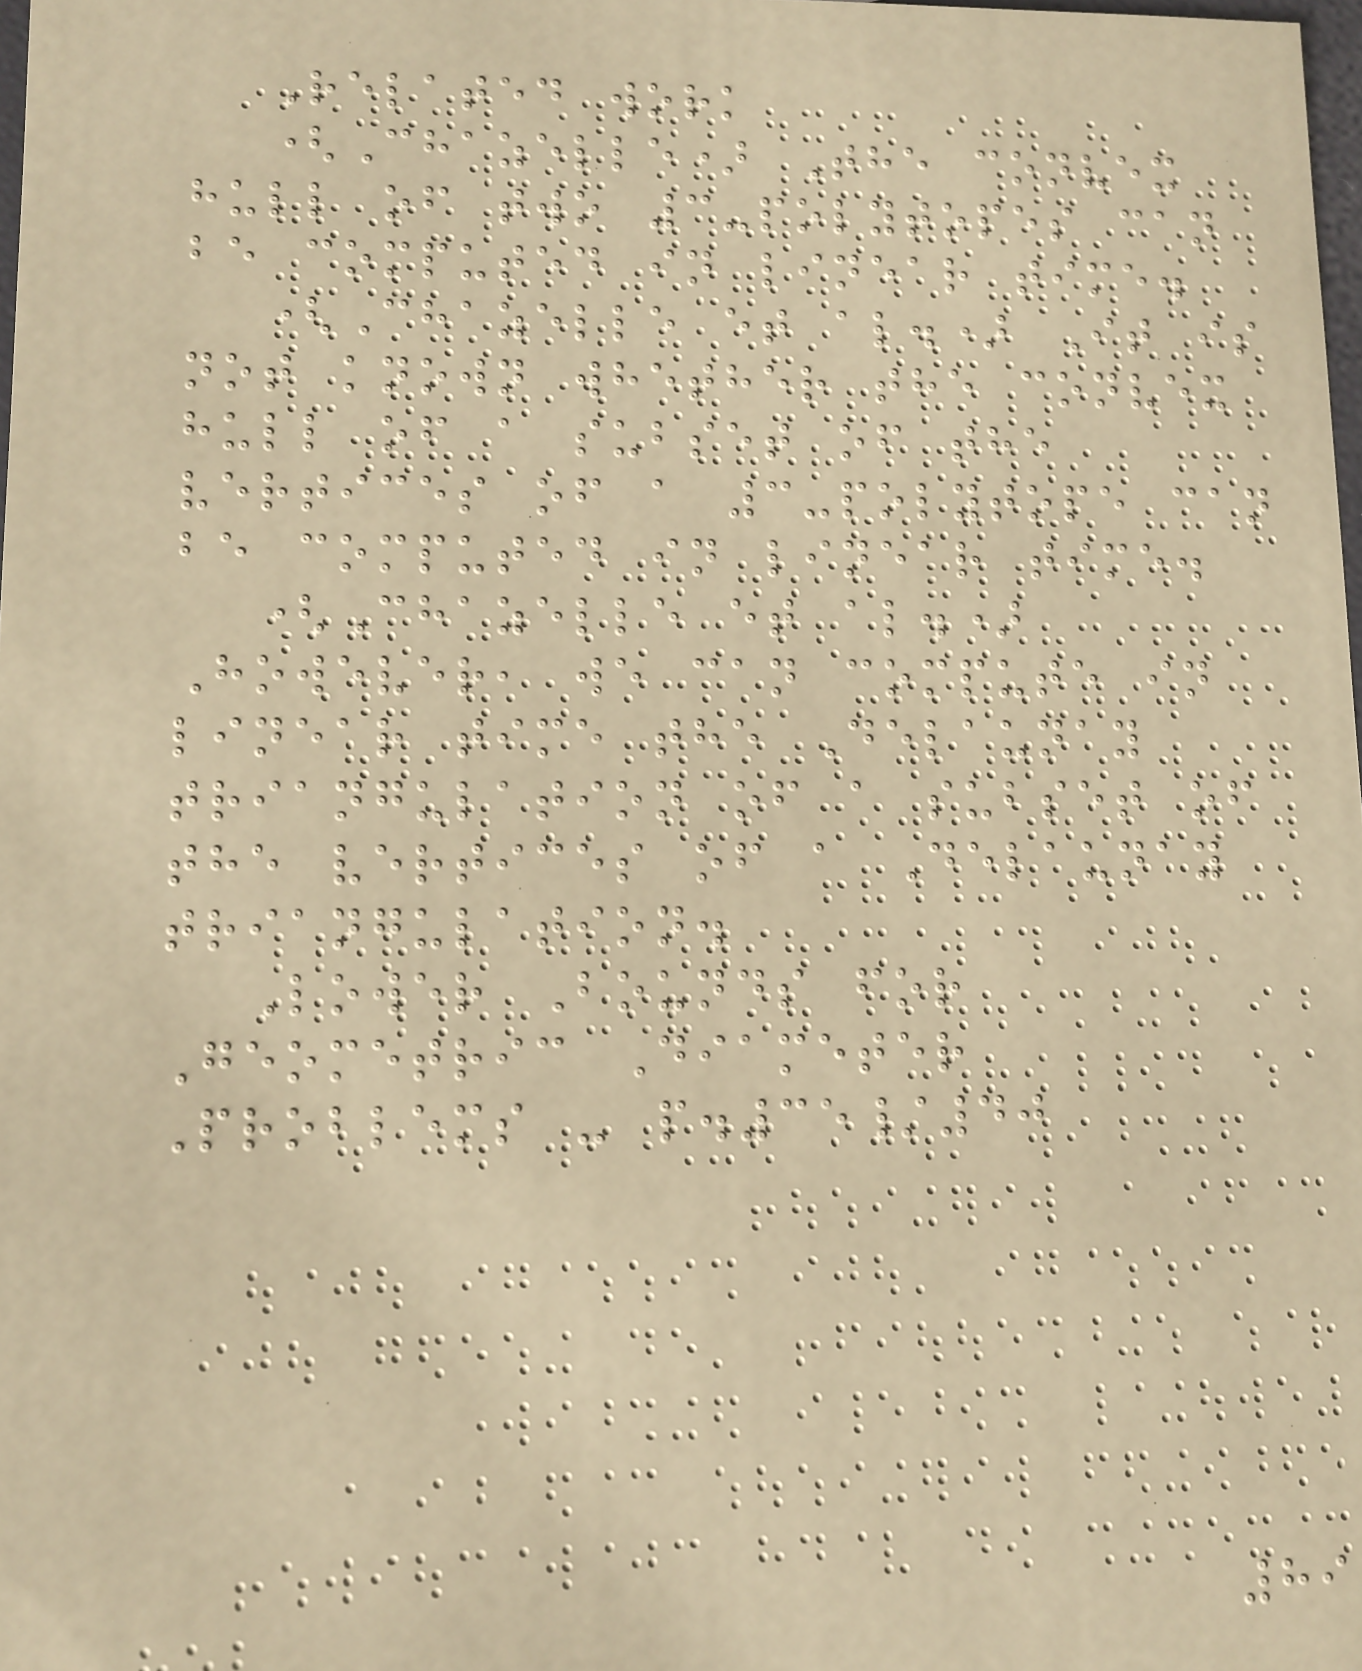Related work
(Chazelle) The convex
hull of two 3-polytopes can
be computed in linear time.
(Chazelle et al.) It is
not known whether the convex
hull of a subset of the
vertices of a 3-polytope can
be computed in linear time.
(Chazelle et al.)
However, we can compute in
linear time the Delaunay
triangulation of a subset of
the vertices of a Delaunay
triangulation.
Lower Bounds for
Geometric Diameter
Problems - p.35/40
89
